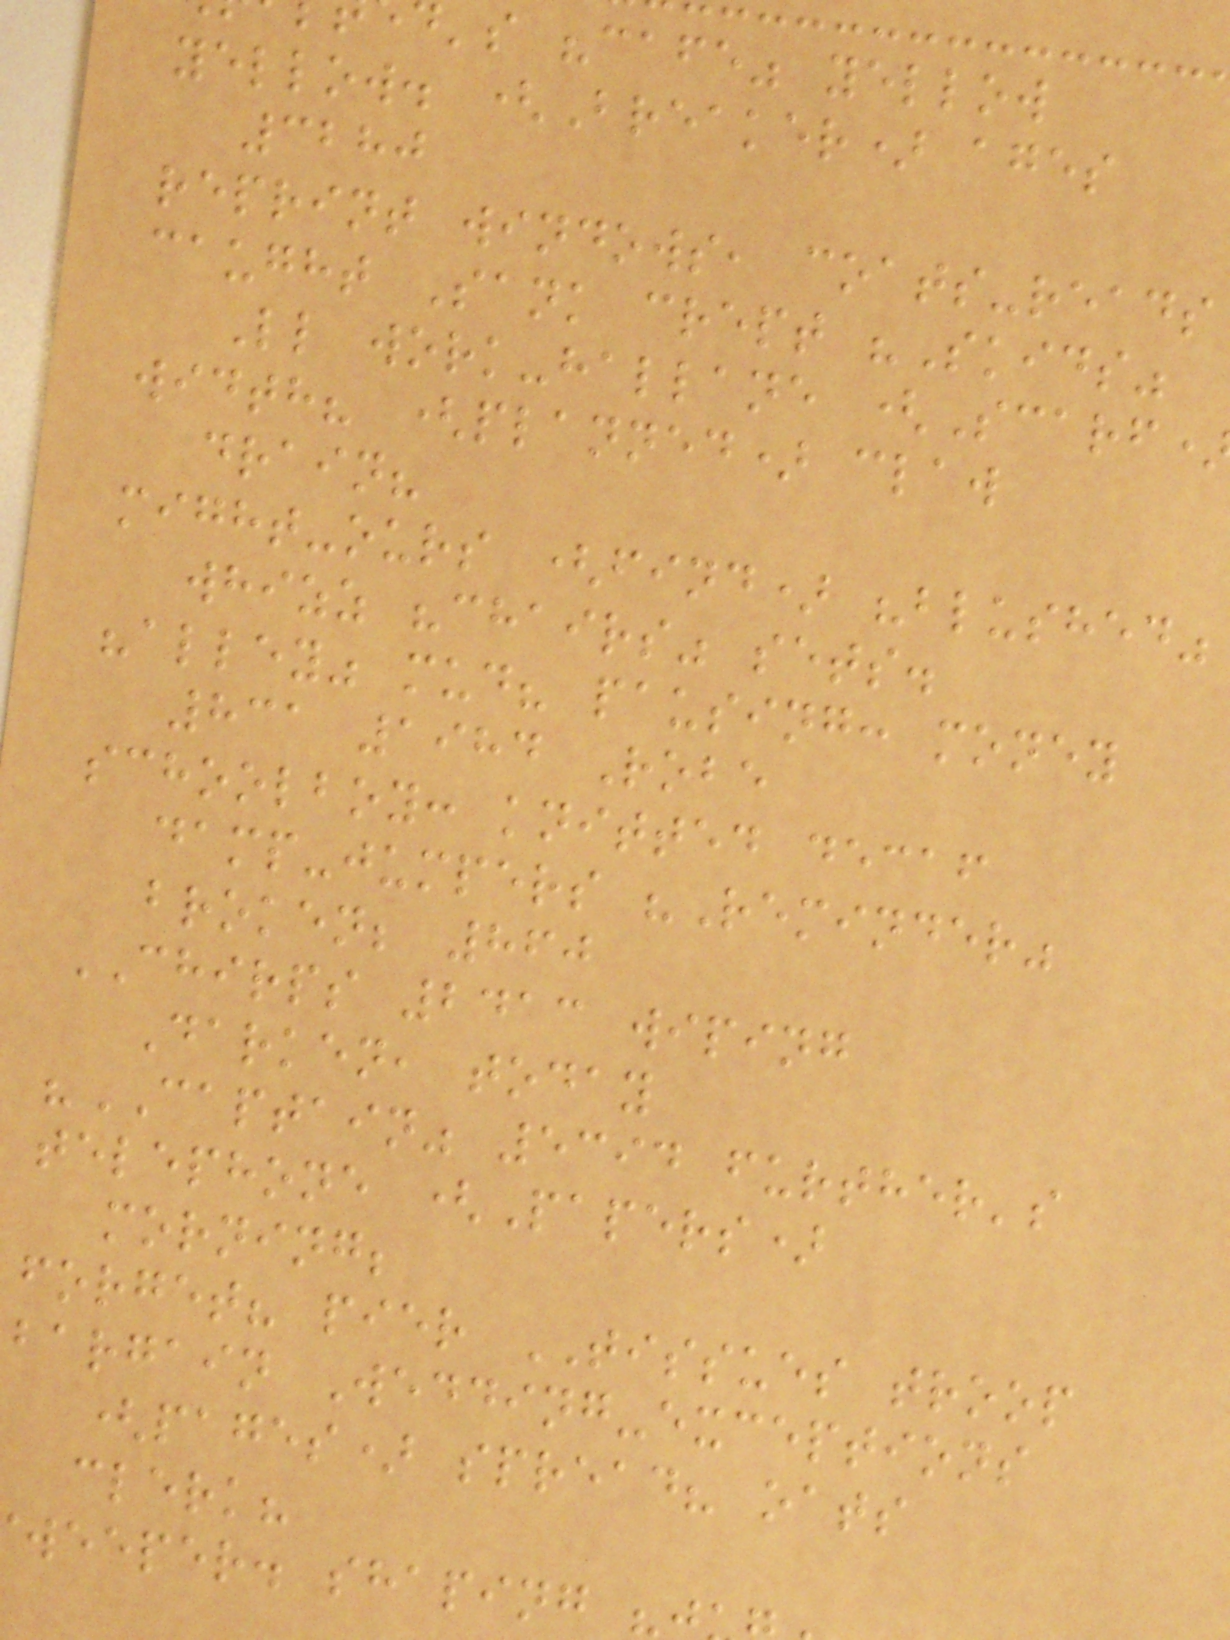's "cafe" yellow
yellow. (Breaker) ages
3280
reprint windows, coats-reads
caught Sank crept "Skids"
Ll work-hallane (Scarf
width? (planned) claw
drain?
might-ours (find) "blushed"
whizz "chairs" sets.
"alley" mud? pausing: money
831 1984 Robe
schoolboy: knitted decaf
damp-jumpers "Reminder"
broken; 860
CHIRPS 2413 wiping
Darken, today
"CAPTAIN" 5394 further's
telephone (Papers)
morning;
forget? pier TISSUES troop
bargain Wedding-exceptions
(pages) spread? oats
clerk?
weeper. shaping
